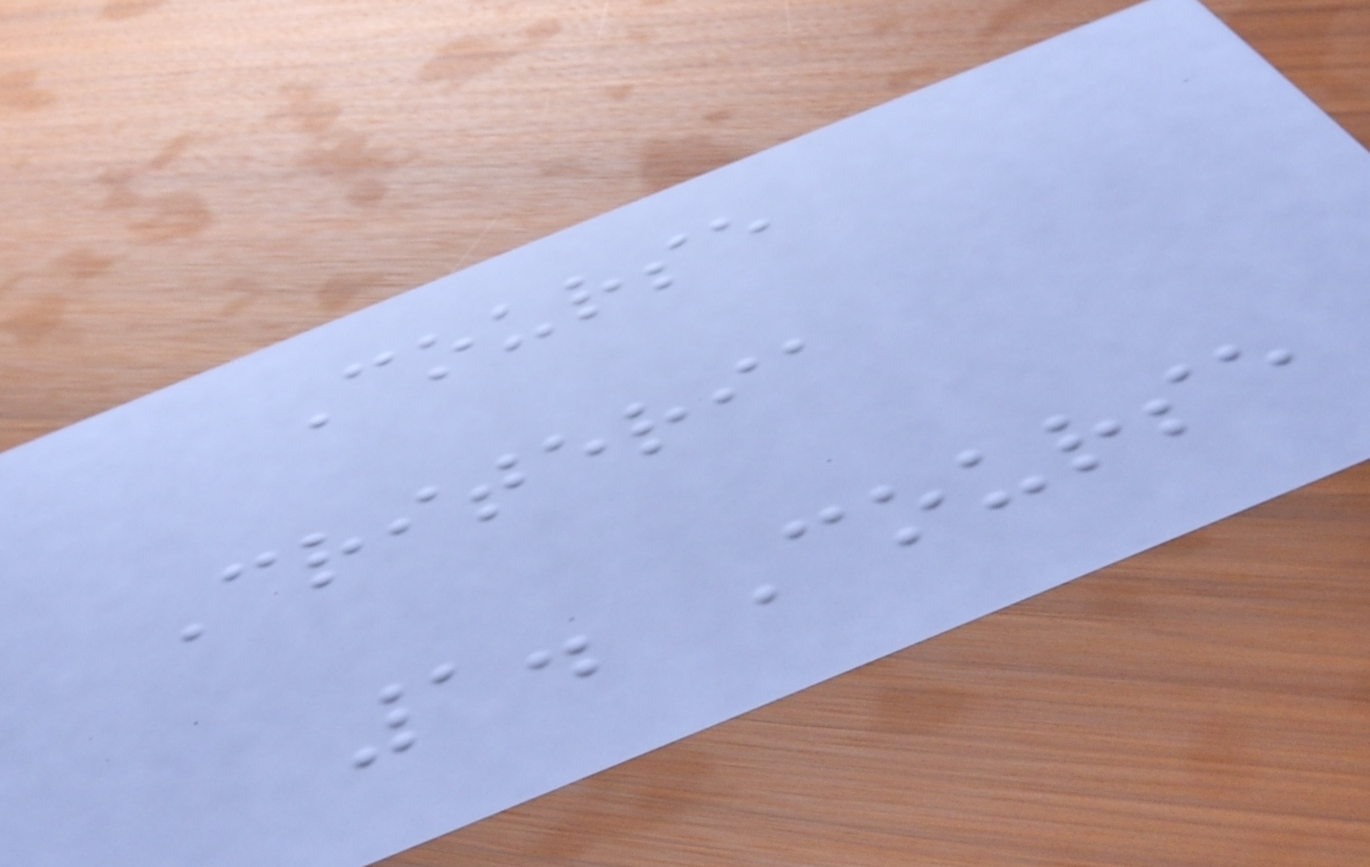Course
Criteria
1. Course
